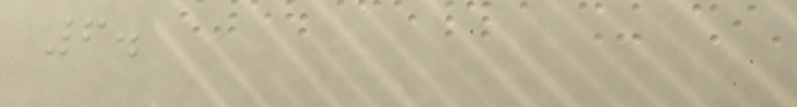6.
